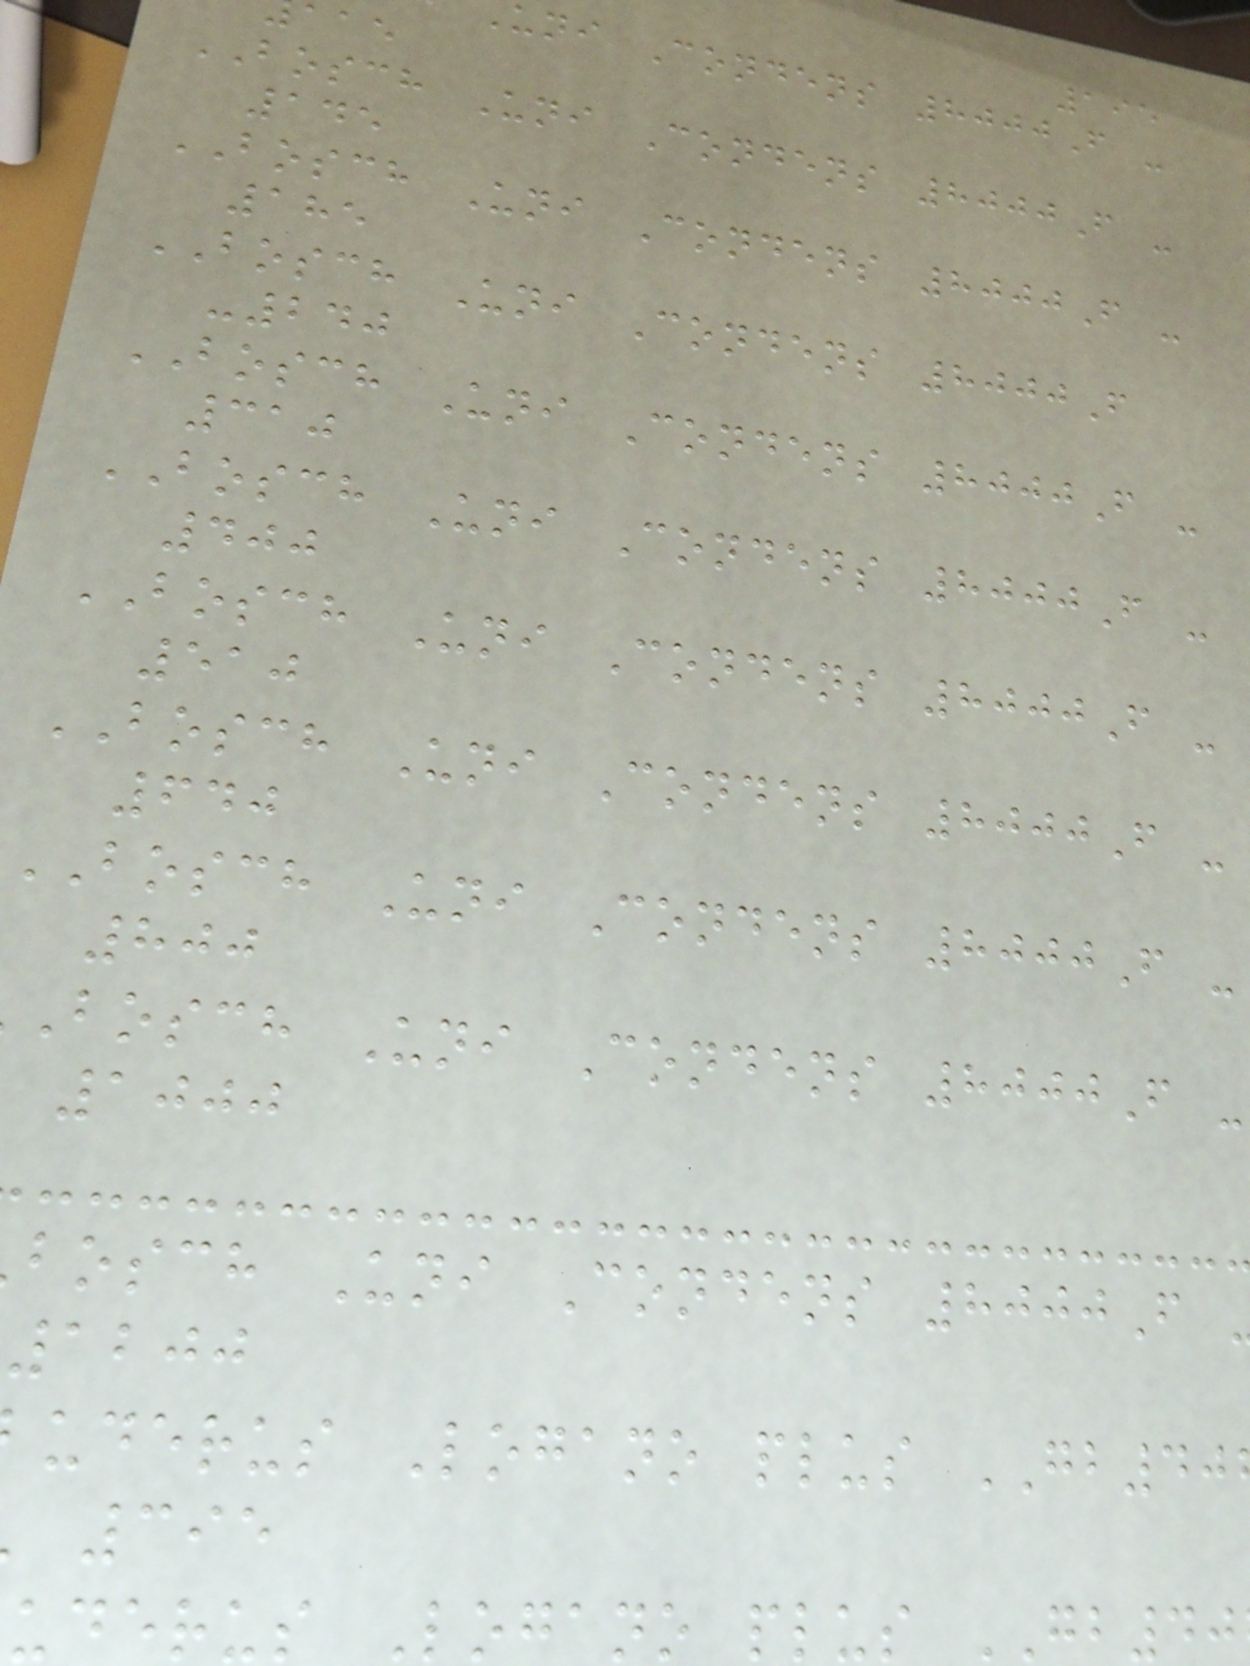195
uni Condens 8000F -
BOSCH Uni Condens 8000F -
145
BOSCH Uni Condens 8000F -
185
BOSCH Uni Condens 8000F
-240
BOSCH Uni Condens 8000F -
310
BOSCH Uni Condens 8000F -
400
BOSCH Uni Condens 8000F -
510
BOSCH Uni Condens 8000F -
640
BOSCH Uni Condens 8000F -
800
bosch Uni Condens 8000F -
1000
bosch Uni Condens 8000F
1200
uderus Logano plus GB40
395
uderus Logano plus GB40
